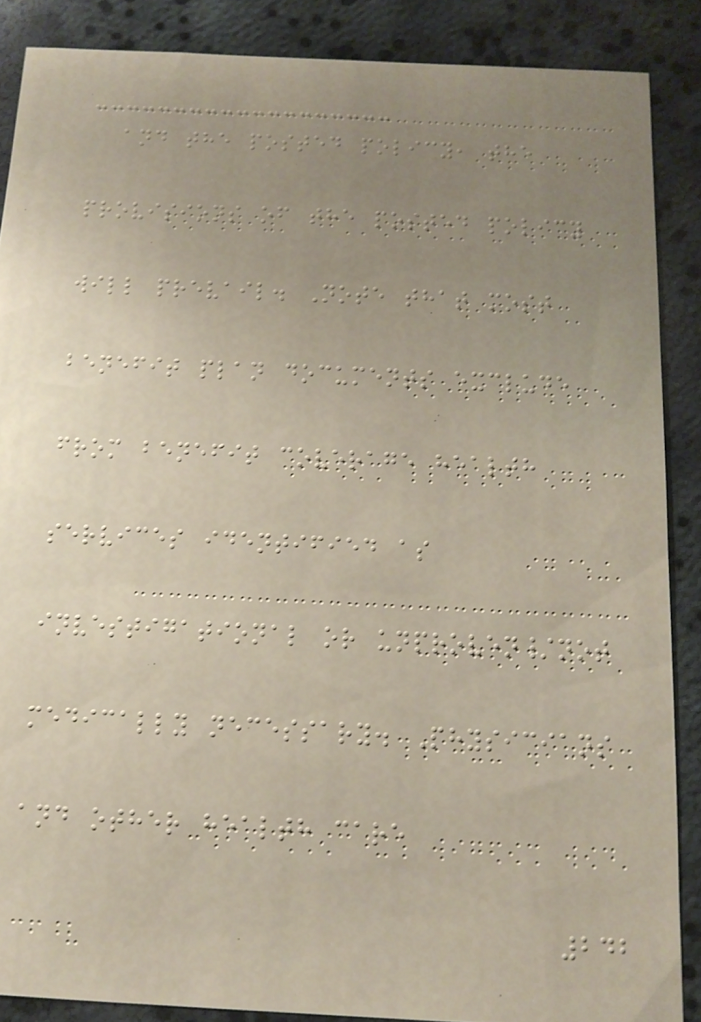and the posted policy, the
provisions of the posted policy
will prevail. Note that most
benefit plan documents exclude
from benefit coverage health
services identified as
investigational or unproven/not
medically necessary. Physicians
and other health care
242
